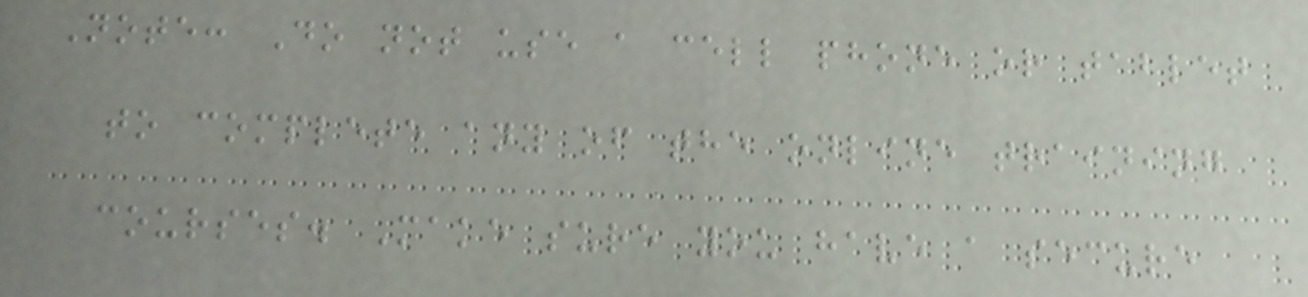Note: Do not use a cell phone or tablet
to complete any of the online training
courses. Make sure you have a secure
